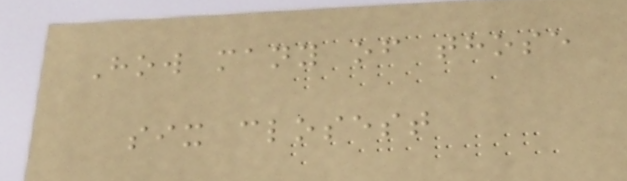How many of those
six closest
